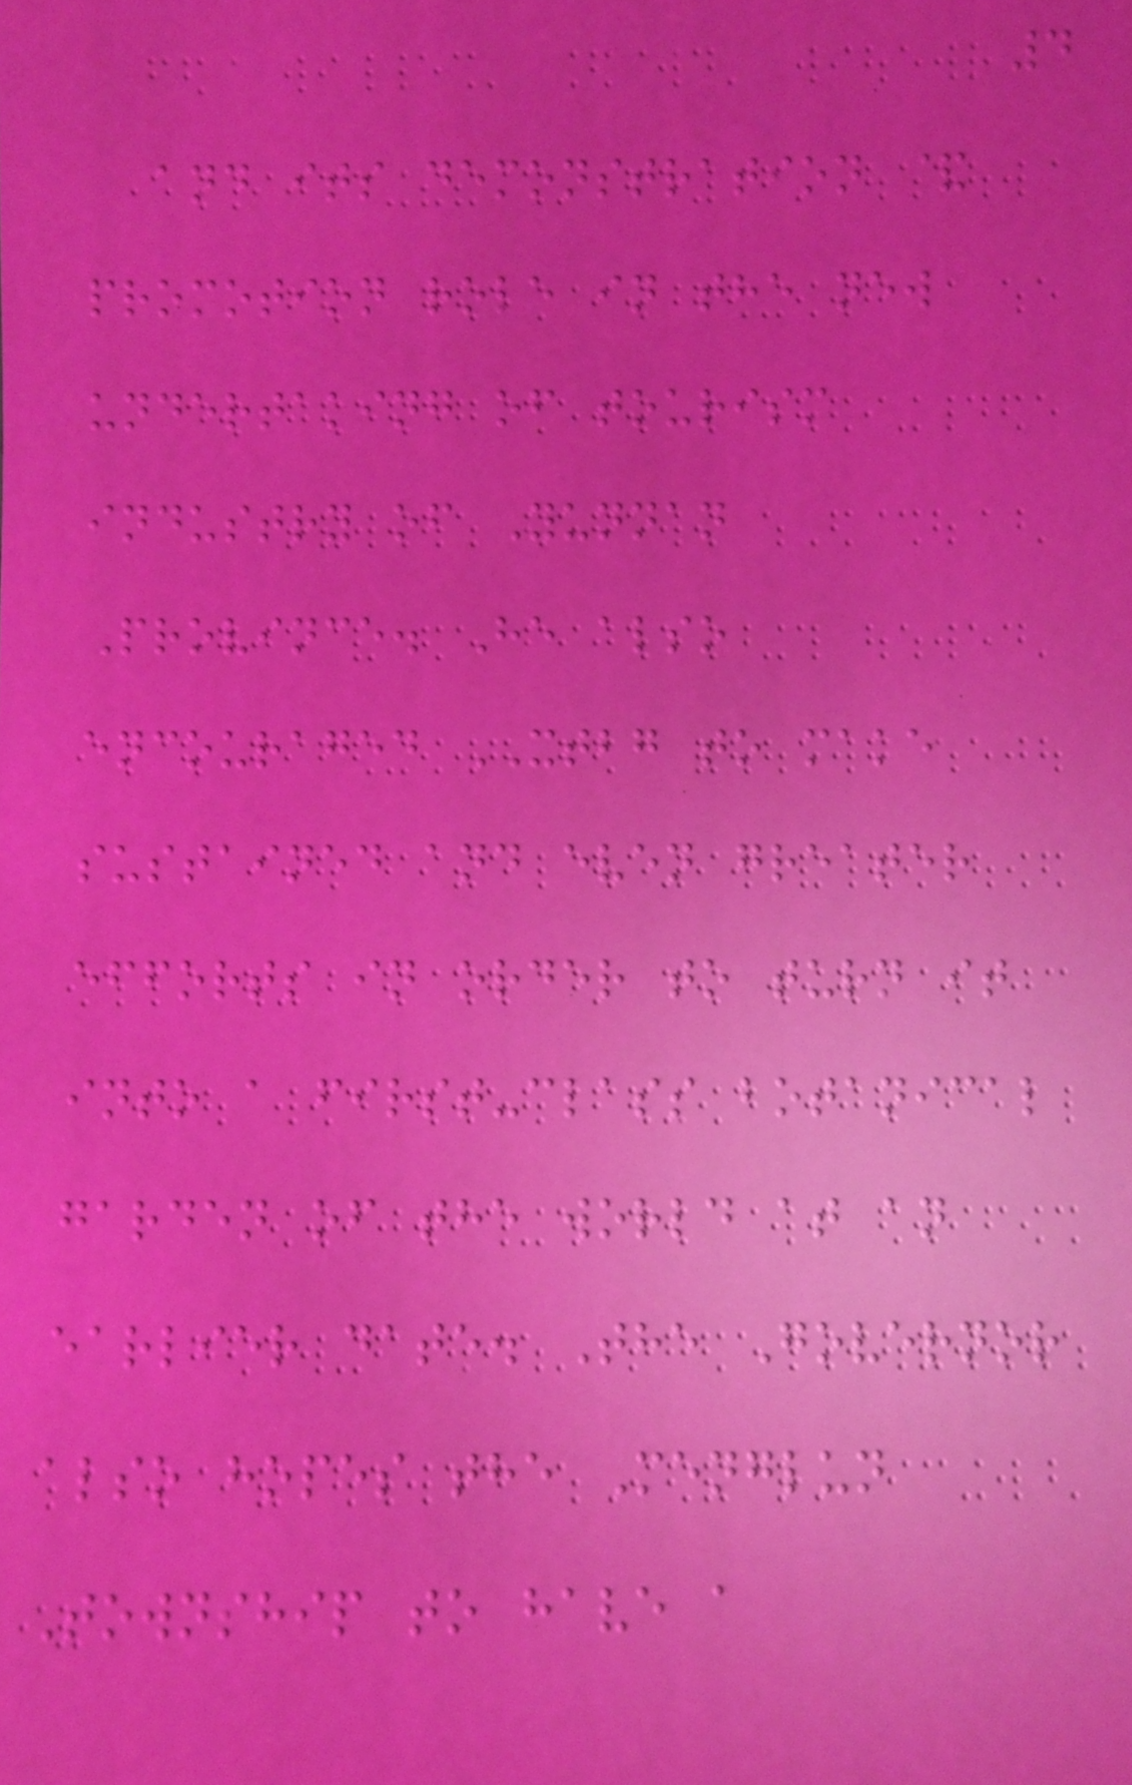4
and its demonstration &
promotion role in the new
undertaking of tourism
industry of Yunnan
Province. He also
encouraged XTBG to make
sustained and even greater
efforts in order to turn it
into a first-class botanical
garden of the world at an
earlier date. The Governor
also hopes the Menglun
Township to have a
